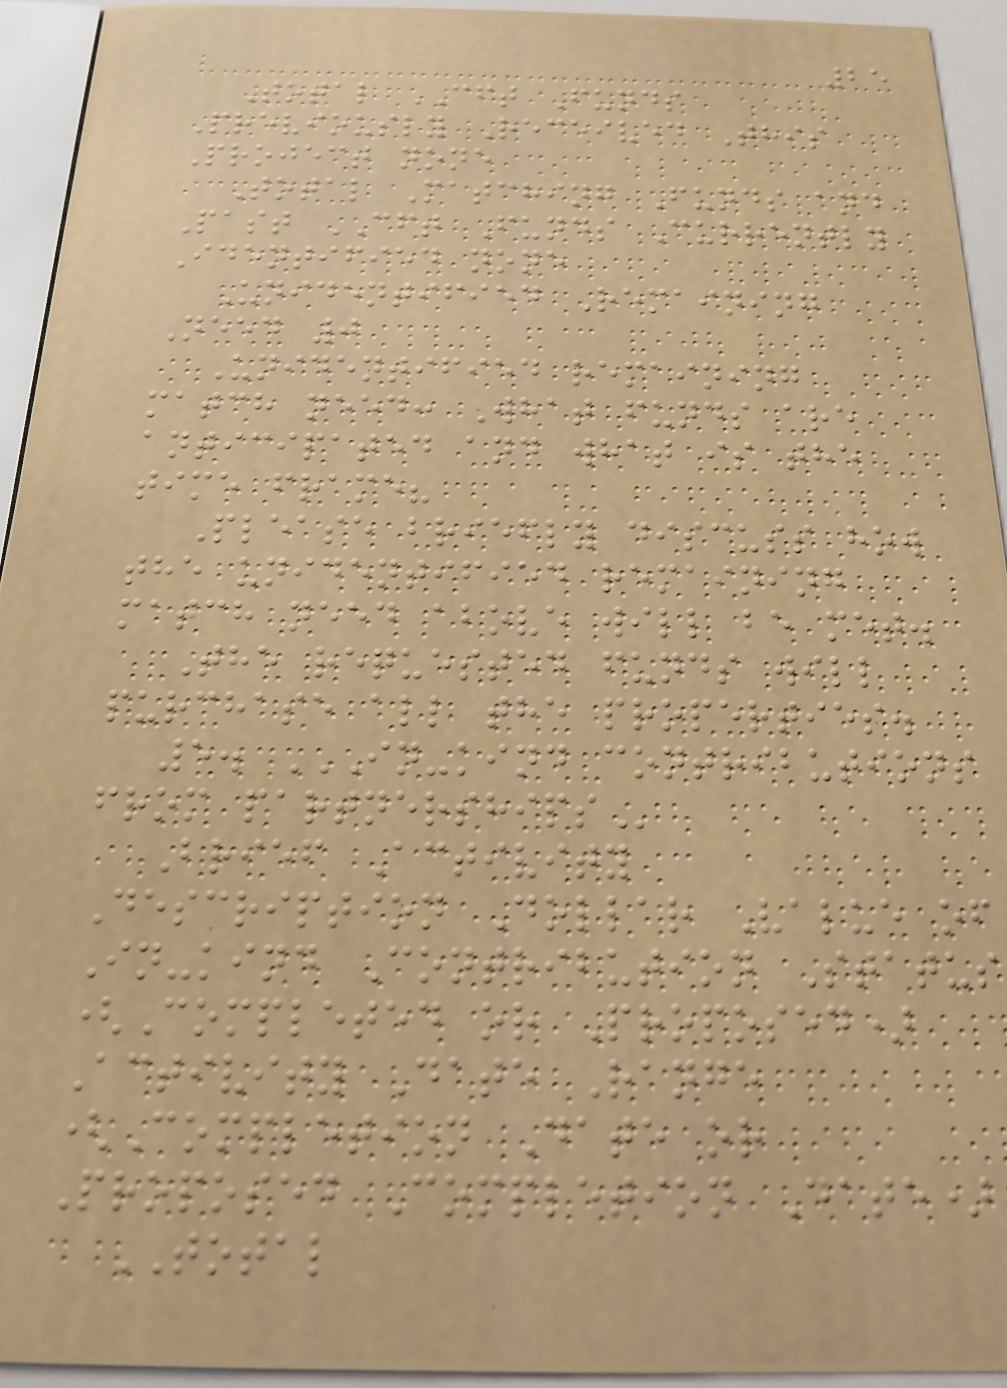25
Total CFT Funds
Previously Received This
Project none
Total Matching Funds and
Past CFT Funds Currently
Identified none
Unidentified Remaining
Need 0
Unidentified remaining
match need: What funds are
anticipated and what is the
time frame?
Please briefly discuss how
the unidentified remaining
match need above will be met.
The requested funds will
purchase all the properties.
5. IN-KIND CONTRIBUTIONS
FROM PARTNERSHIPS
Brief Activity
Description Dollar Value of
In-kind Contribution Status
(Completed or Proposed)
Activity Date Range
(Completion Date or
Proposed Completion Date)
TOTAL
